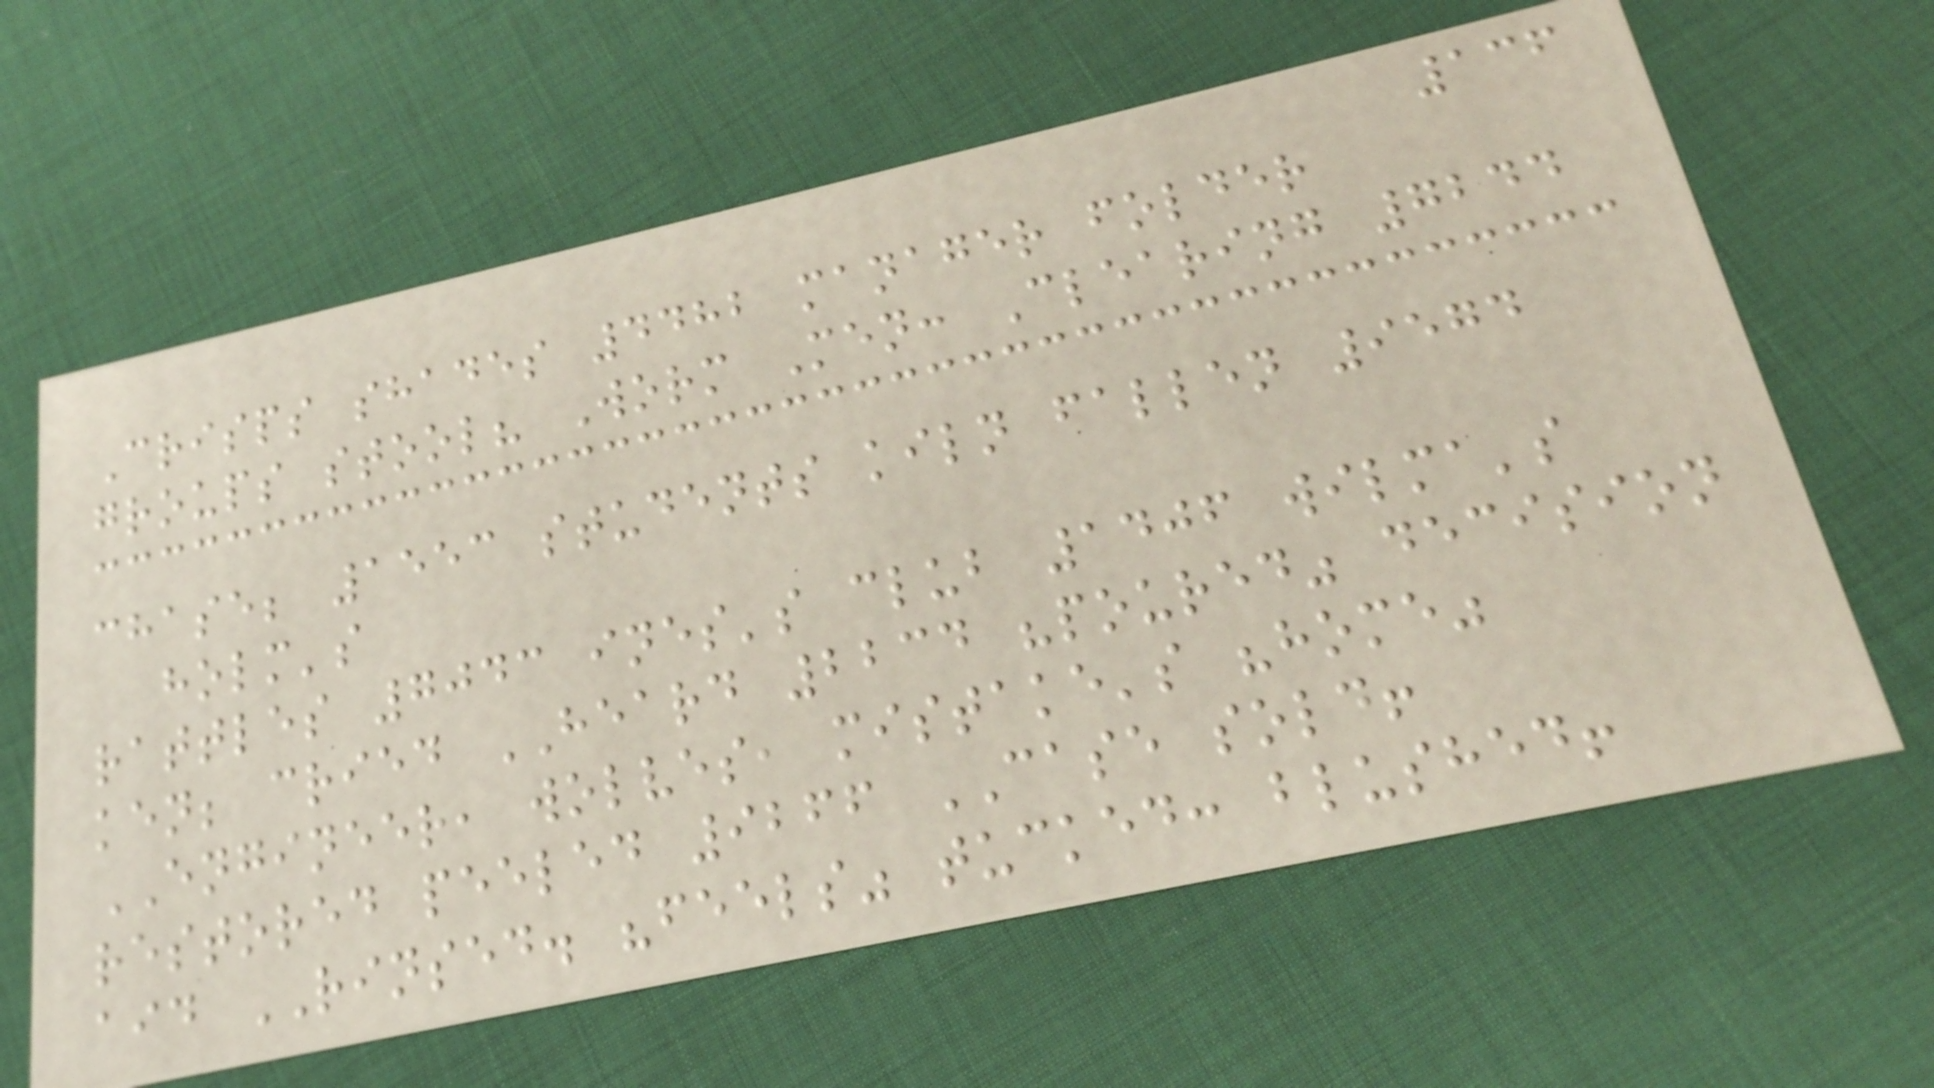136
Crisps shades 4482 manager folder
groups stool? Worm Men: Clearing 7244
chase; 1553 students kiln fallen 9574
holm's
rattles 7043 ines's club 1406 wilma's
ken; cried HEARD 2234 "poured" decision
ENGINEER, wolves, mistake's "home"
restored peeled 9266 CASE sold!
aid RINSED. "feels" tucked: blushed!
